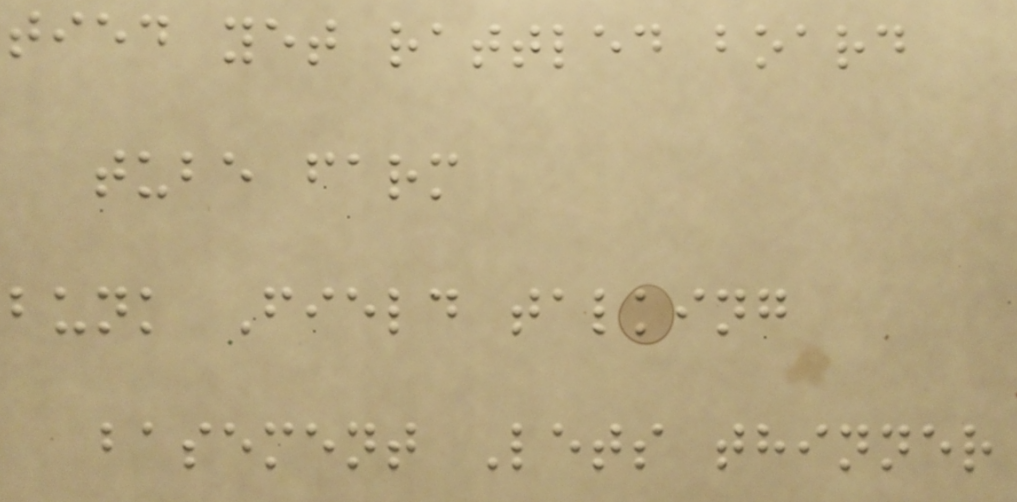tied yet rattled board
tube farm
bunk Field talking
basement Lets thinner
